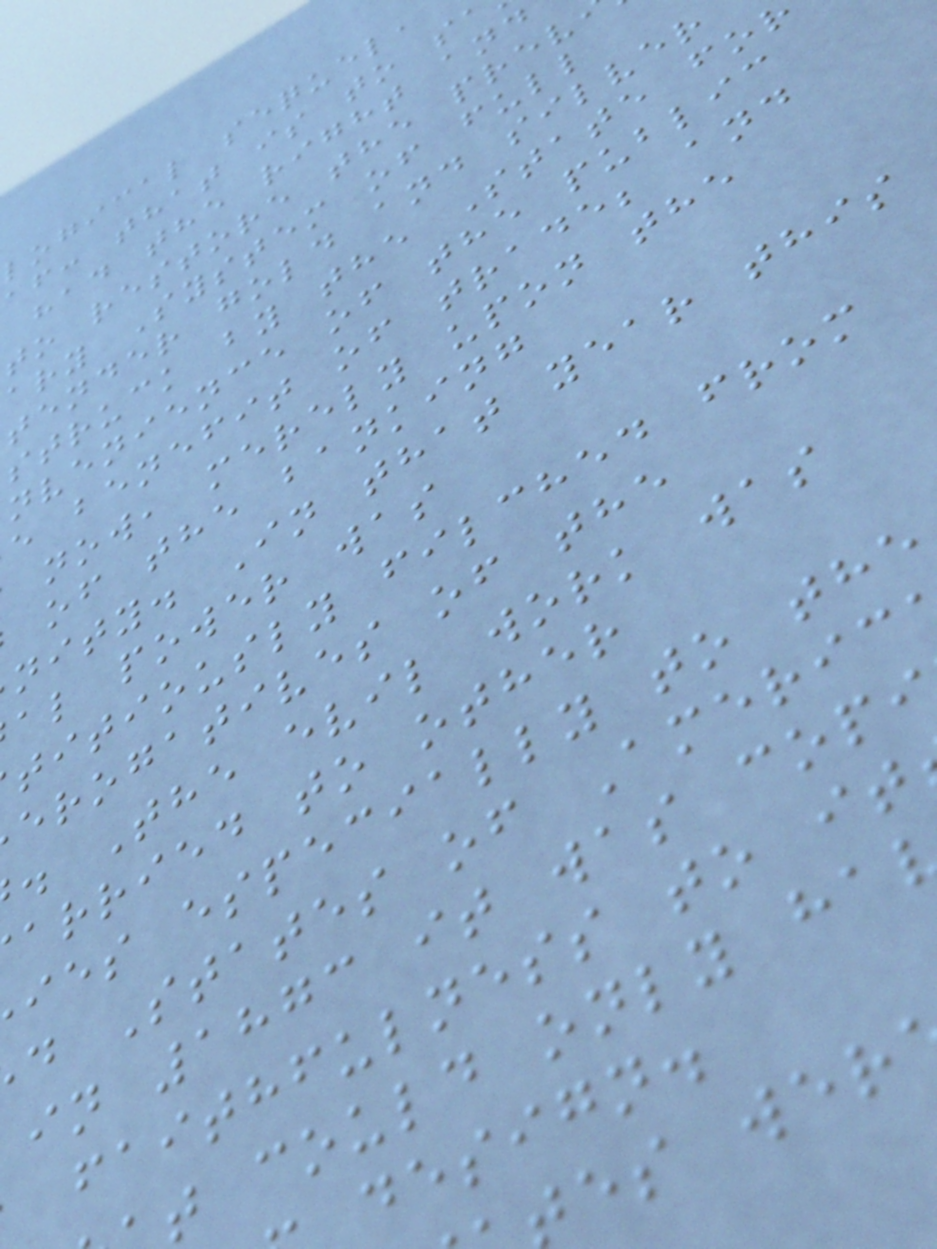logical sequel,
af: that is to s
had the right and
to restore the prev
ary System of full
tender gold and silver
struck by the State fo
nvenience of the public
e benefit of trade; and
now, merely upon the
of the banking
nity. In that year this
al power was
titiously filched from
erogatives of the
. The evil work was
arried to other
ies especially to the
d States of Americ
in 1873 it was copi
faithfulness to it
t could only ha
design.
es wer
